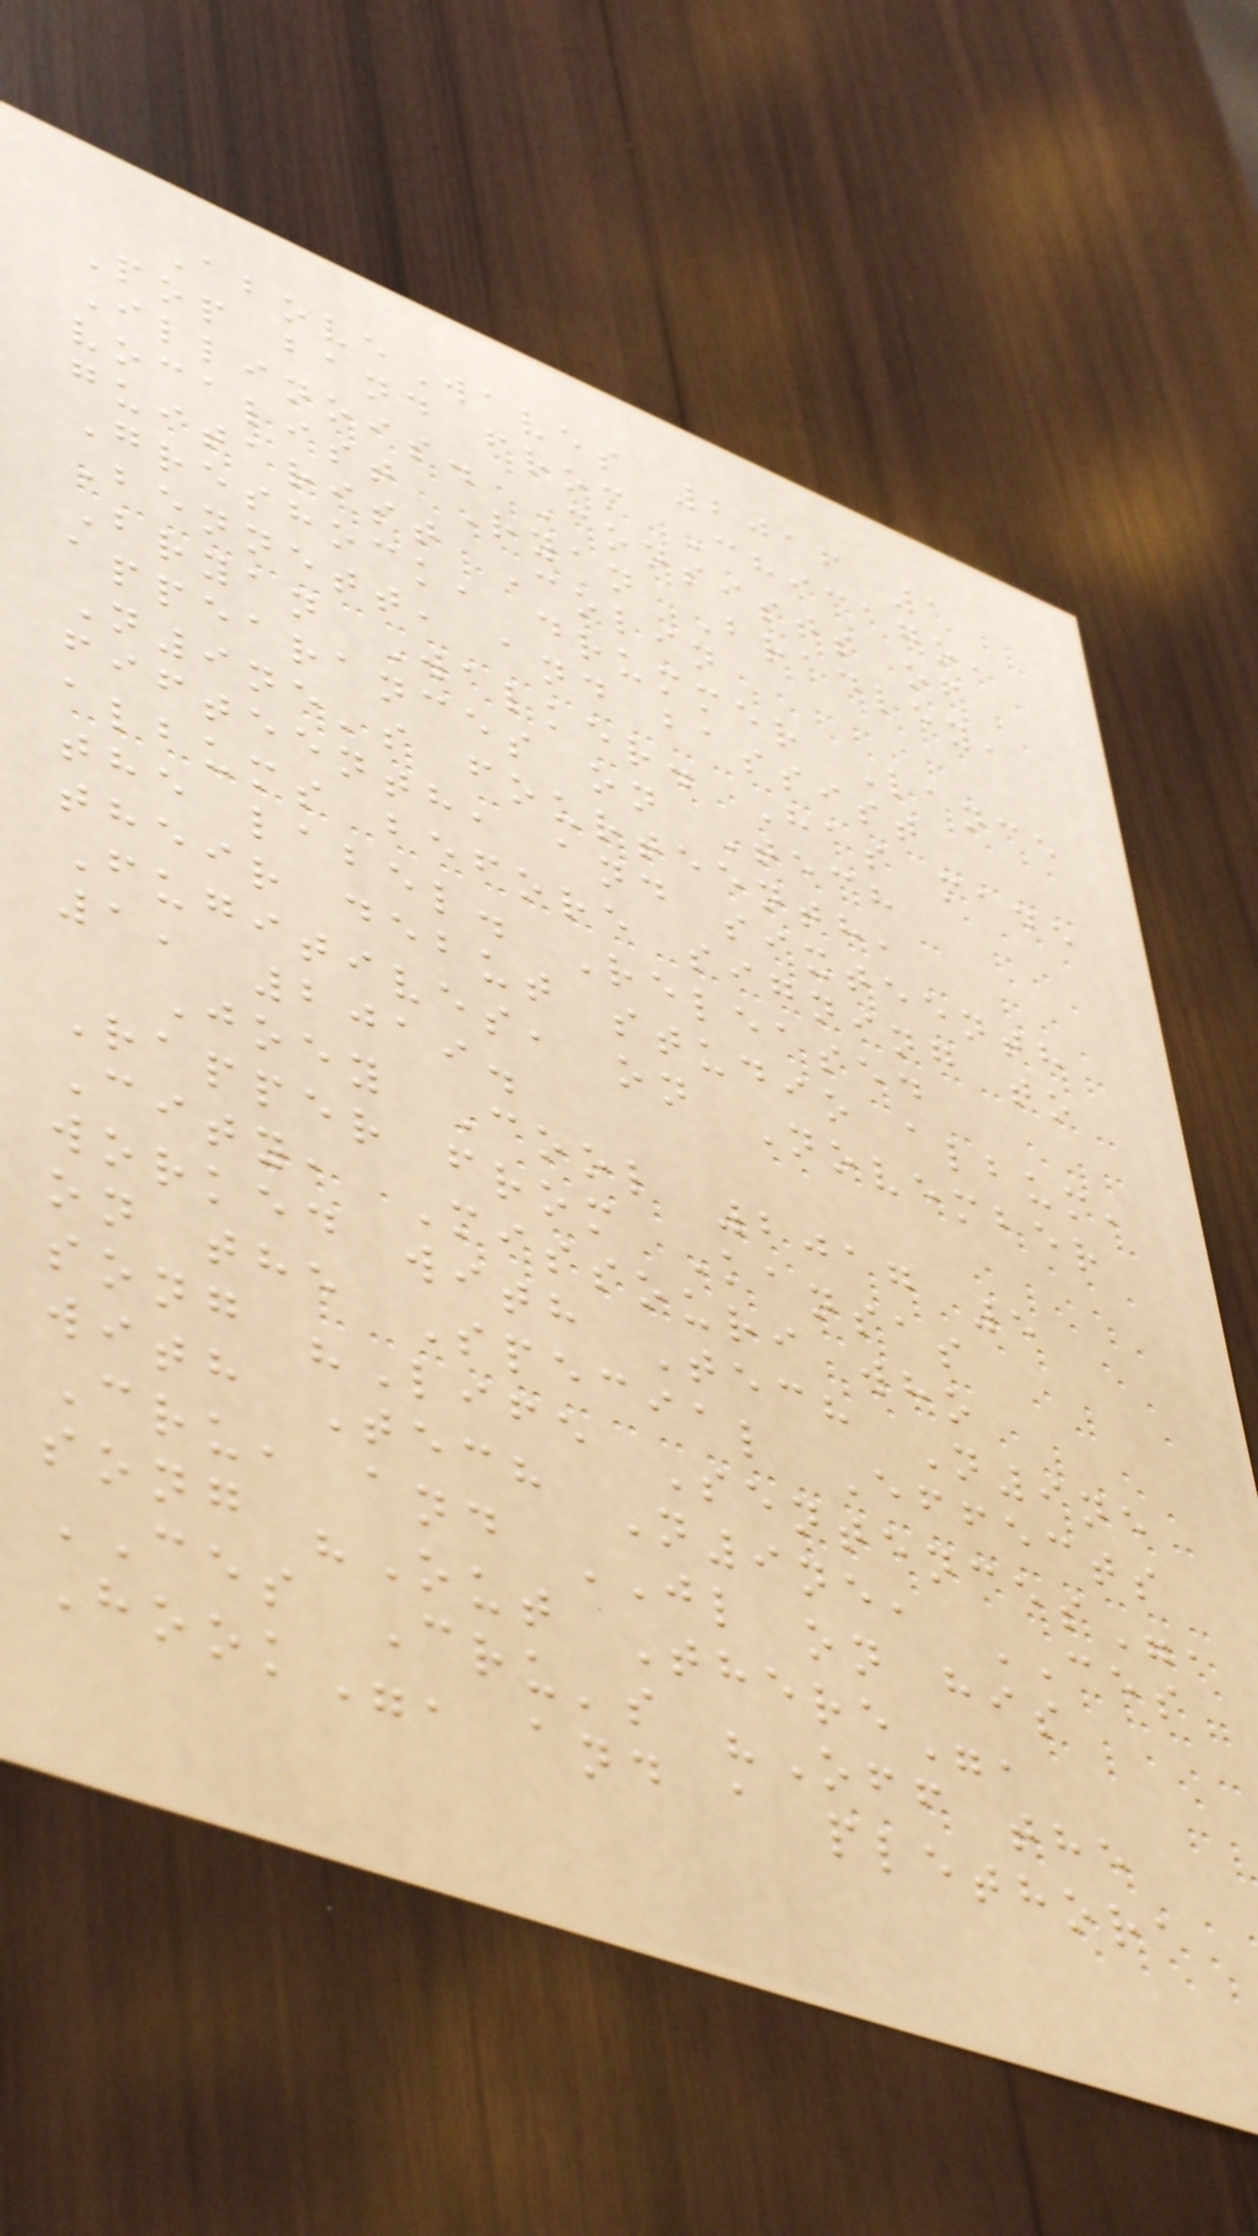AboveWaves 2016 1
Pop band from Chicago,
Illinois. Consists of
vocalist Ryan Bradley,
guitarist Colin
Greshock, drummer Lance
Bennett, and bassist
Bryan Walker. Has made
appearances on Tech
N9ne's fourteenth,
fifteenth, and sixteenth
albums before signing to
the label. Released
their debut studio album,
Fugitives, on November
1, 2019.
Joey Cool 2017 5
Rapper from Kansas
City, Missouri who
worked with Tech N9ne
on the Special Effects
song "Life Sentences",
with Tech N9ne, CES
Cru, and JL on his
song "Out There",
CES Cru's "Off the
Hook", and a plethora
